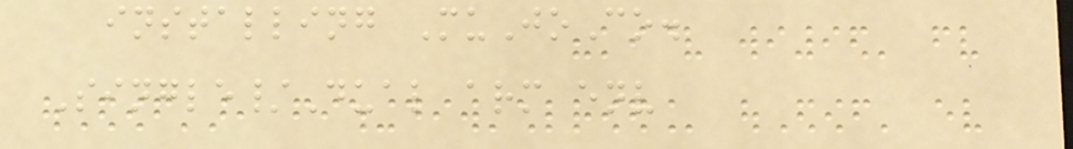installing MuJoCo.
Single/Dual arm env
